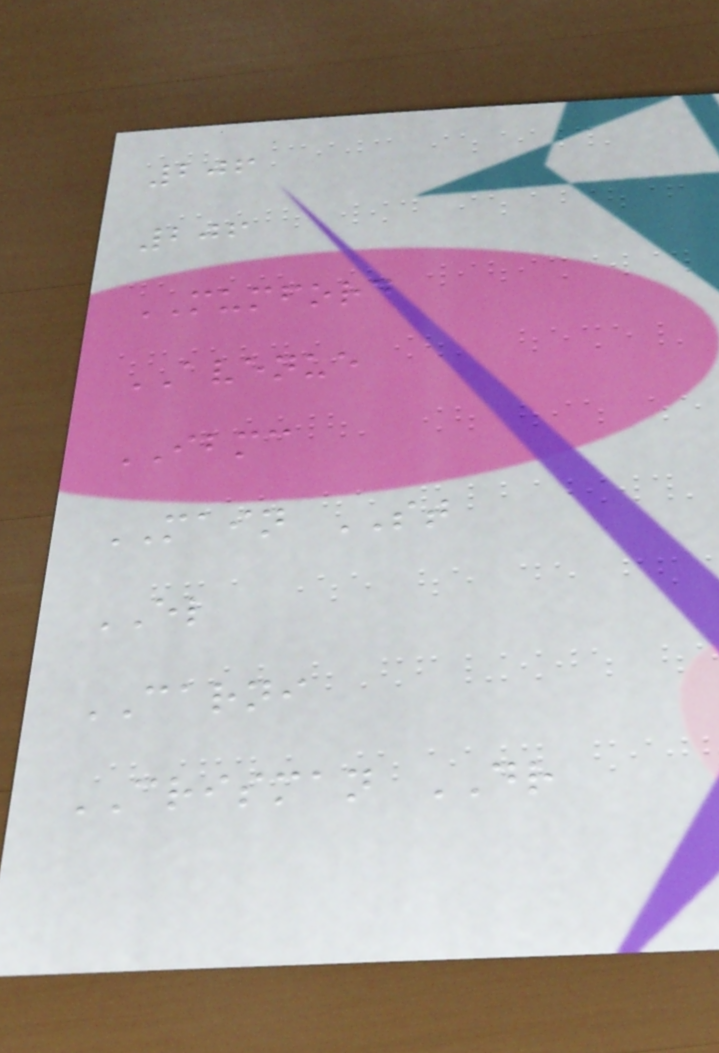206
206
MUMFORD
AVENUE
IBMC
MAIN ST
EL
CARNI
CRISMAN DR
